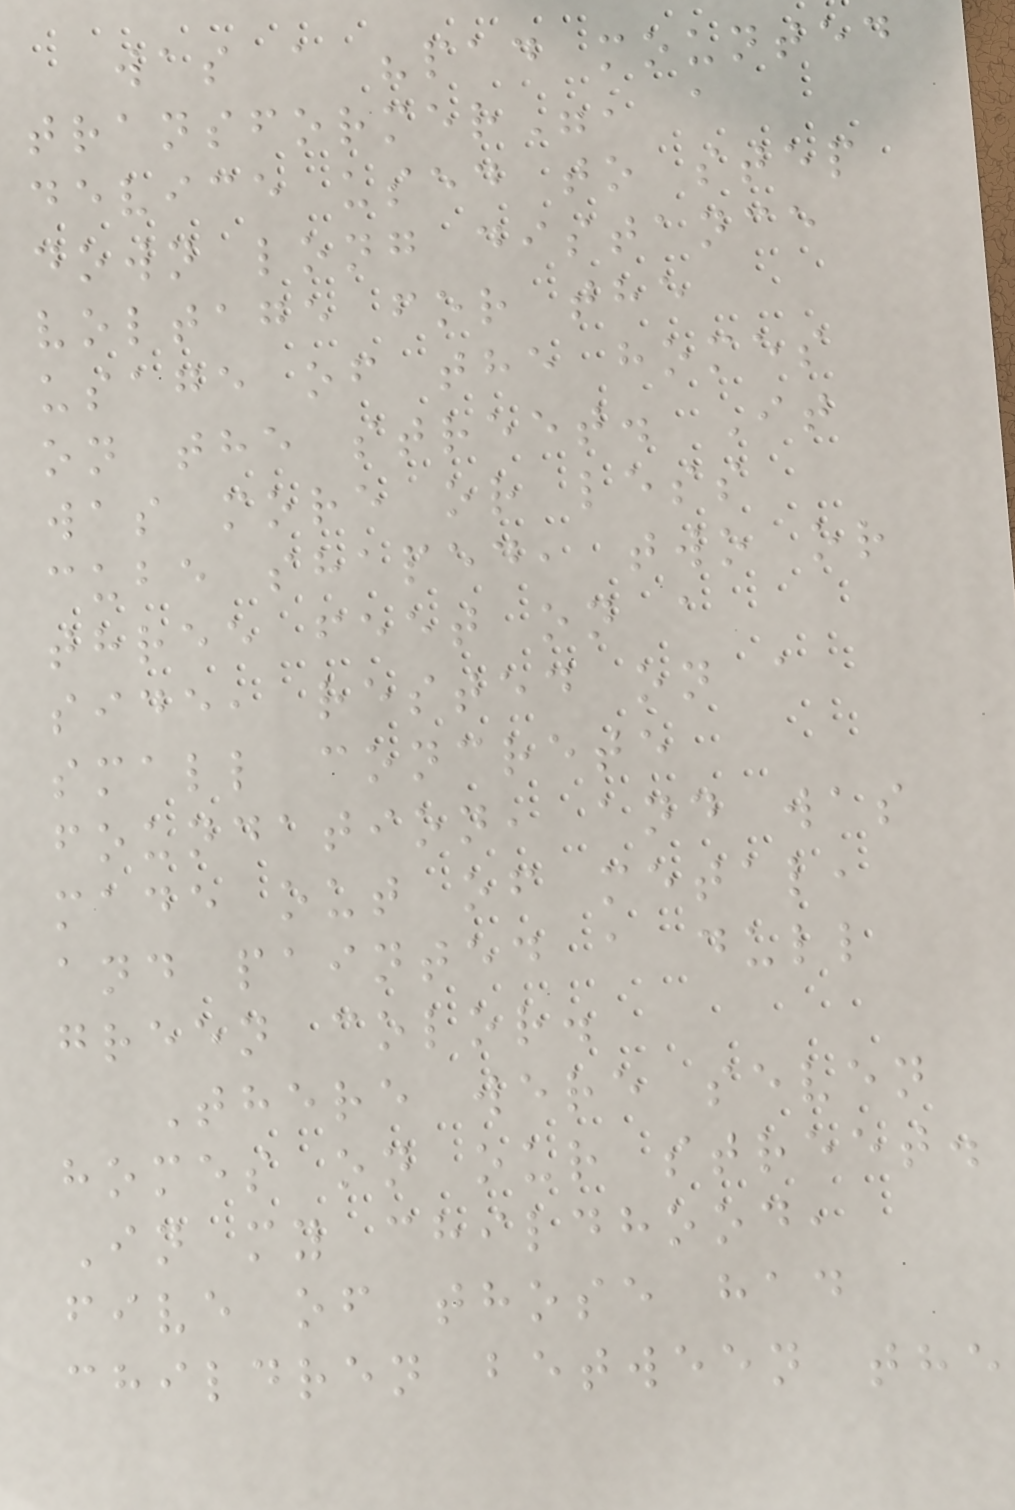was a "pad mounted
transformer", a
device used to step
down long distance
voltage for the
usage of the homes
on the street. It
was more or less
cube shaped, two or
three feet on a
side, rested on a
small concrete
foundation, and was
made out of metal,
and painted a dull
green color.
There were seven
homes on our street.
In my childhood,
five of those had
children between the
